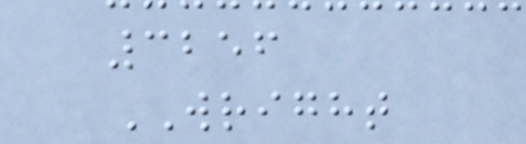3256
WRIGHT
